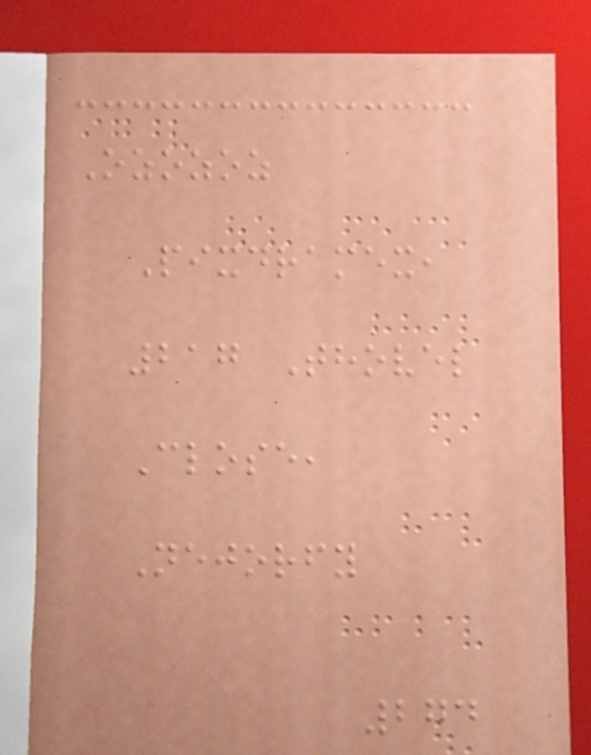Ozozoz
Pixdramex,
217 Thovel
Close,
Nejorfy
274
